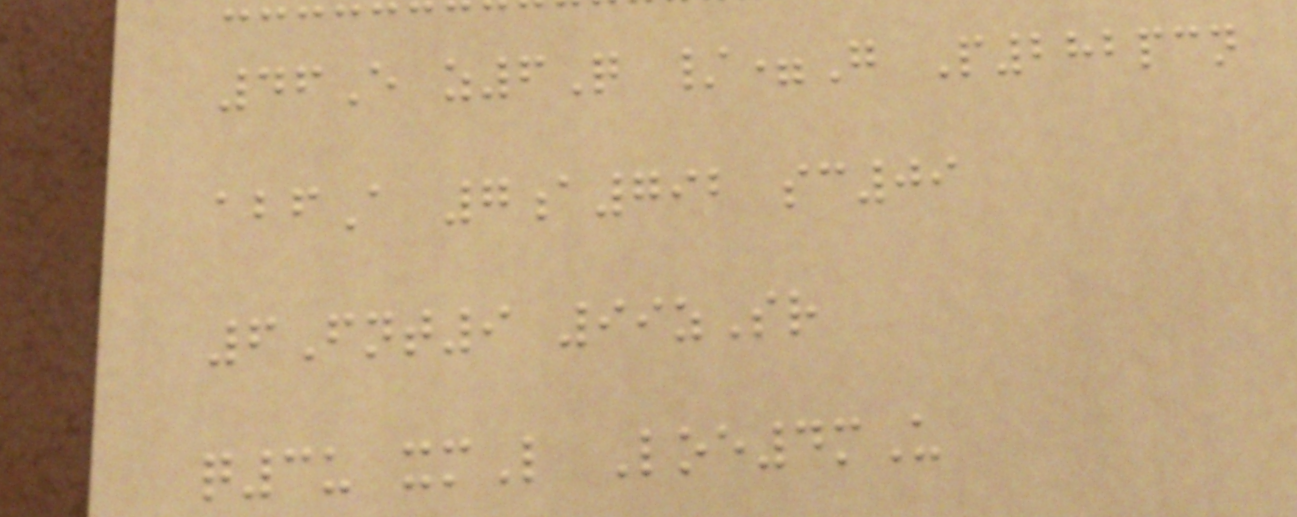46E z6Q /=G P282pcn
abfA 7a792 sc09
6Fnt9 99zSr
q3u xmL Loe4mU
